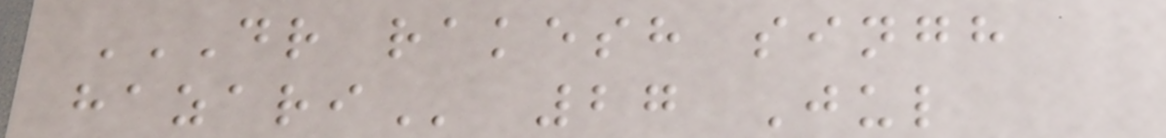DR RAKESH SINGH
HAZARI 27 Jul
